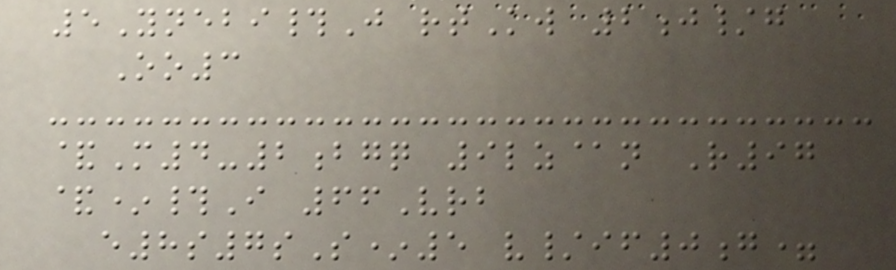5Ynebi#J rtKw 2j/g
Oo3
&M4-2bgq 9lz@n R97
&*#I 66Vrb
e8s7sS*5 v/if0g=
